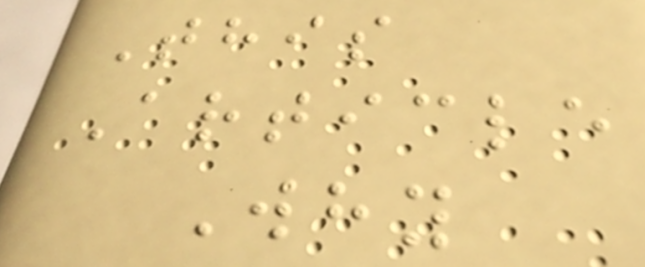This
Article
Why
